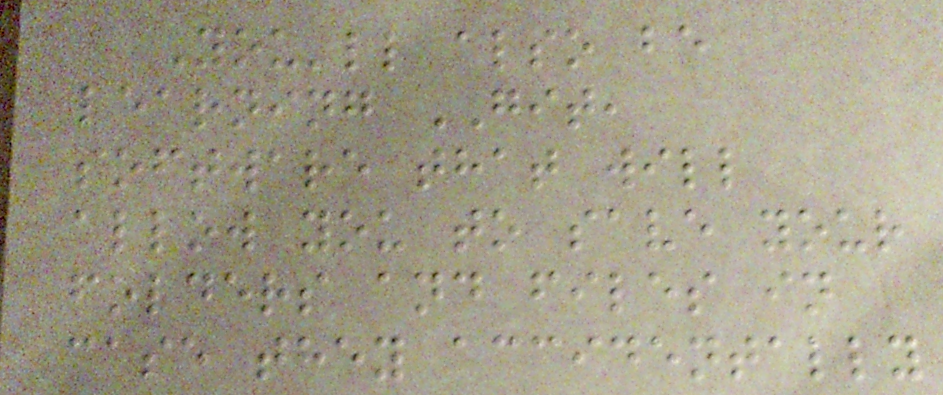You'll also be
learning GIT,
software that will
allow you to save your
folders and files in
case they accidentally
